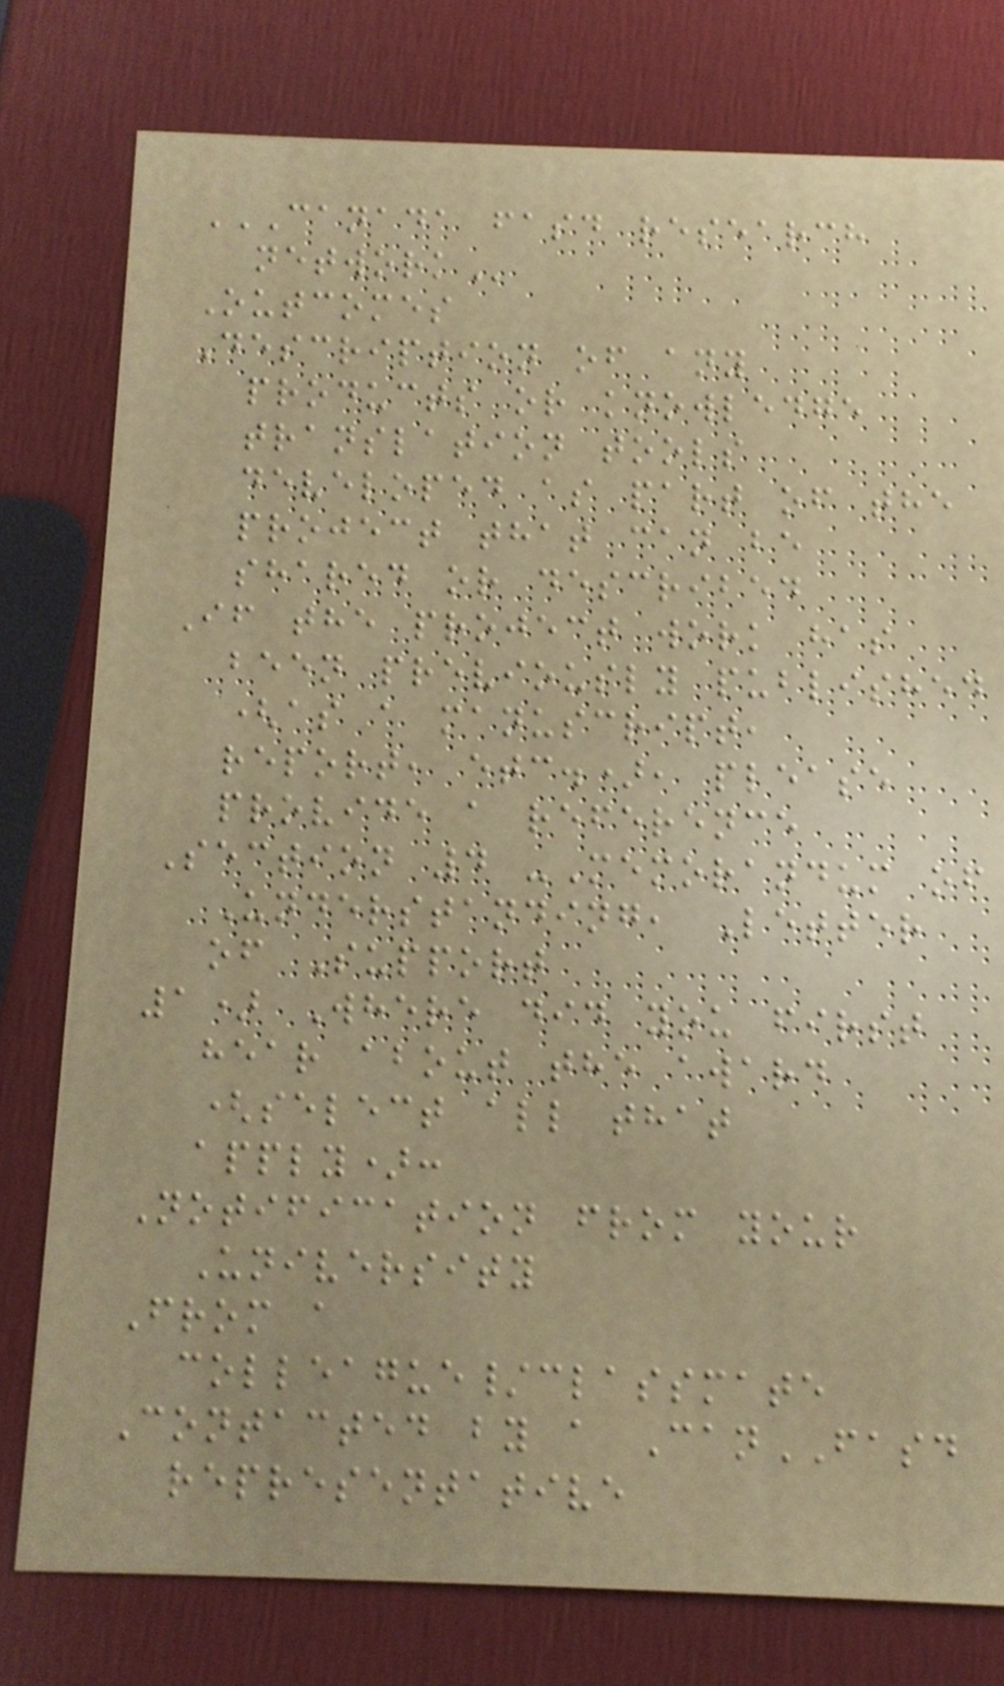CANADA FASD RESEARCH
NETWORK
Outcomes
Description of any
products or knowledge
translation tools
developed as part of the
project that can be
shared or described
If the project work has
been previously published
(as a manuscript,
report, etc.), please
provide a reference
Section 4 -Memorandum of
Understanding, Letter
of Support
1) Where did you first
hear about the award
(select all that
apply):
Notification from your
University
From a
colleague/classmate
Contacted by a CanFASD
representative
